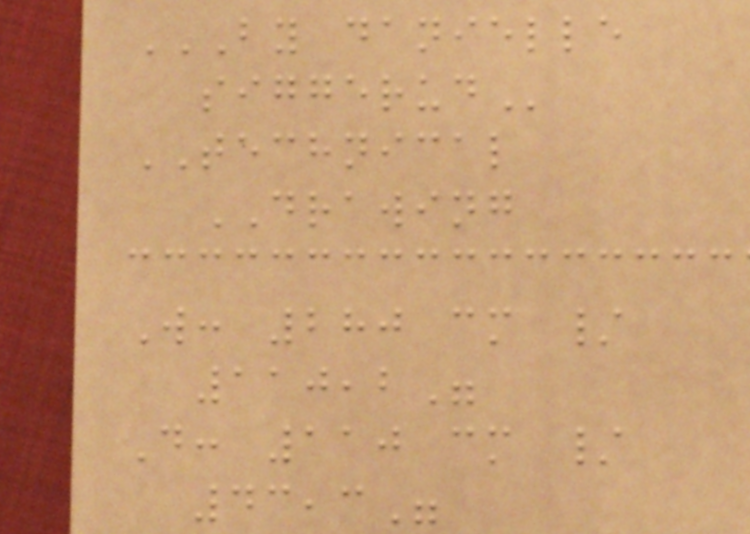BY DANIELLE
SIGGERUD
TECHNICAL
DRAWING
W: 280 cm /
110,2"
D: 110 cm /
43,3"
